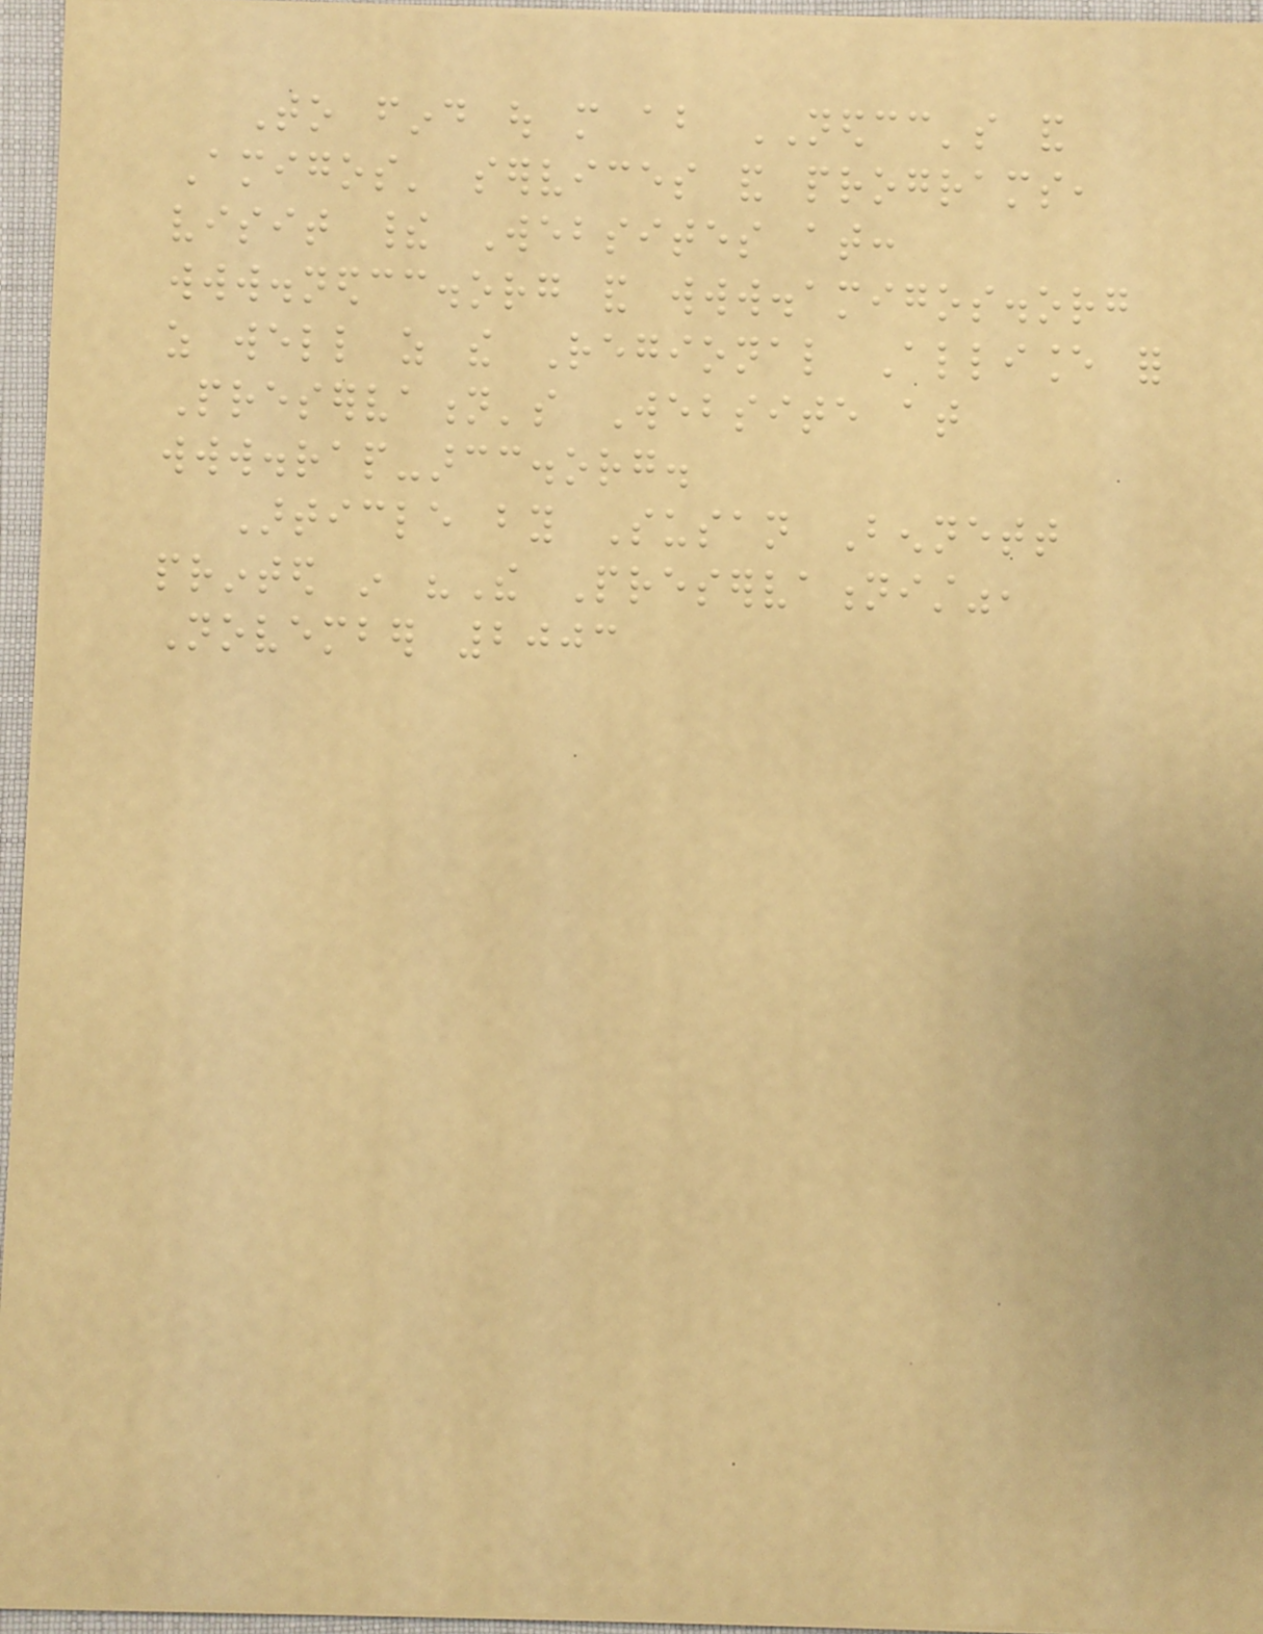To find out more about NEDCC's and
Amigos' services and programs,
visit their Websites at:
www.nedcc.org and www.amigos.org
as well as the Regional Alliance for
Preservation's Website at
www.rap-arcc.org.
Article by Susan Bennett
printed in "The Preservationist",
November 2003
